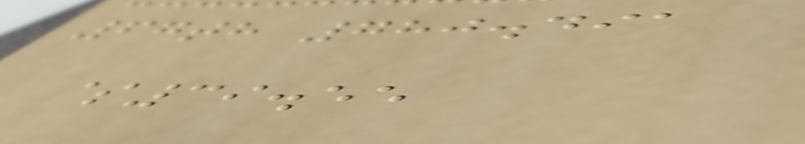67th 780.491
$39.55
